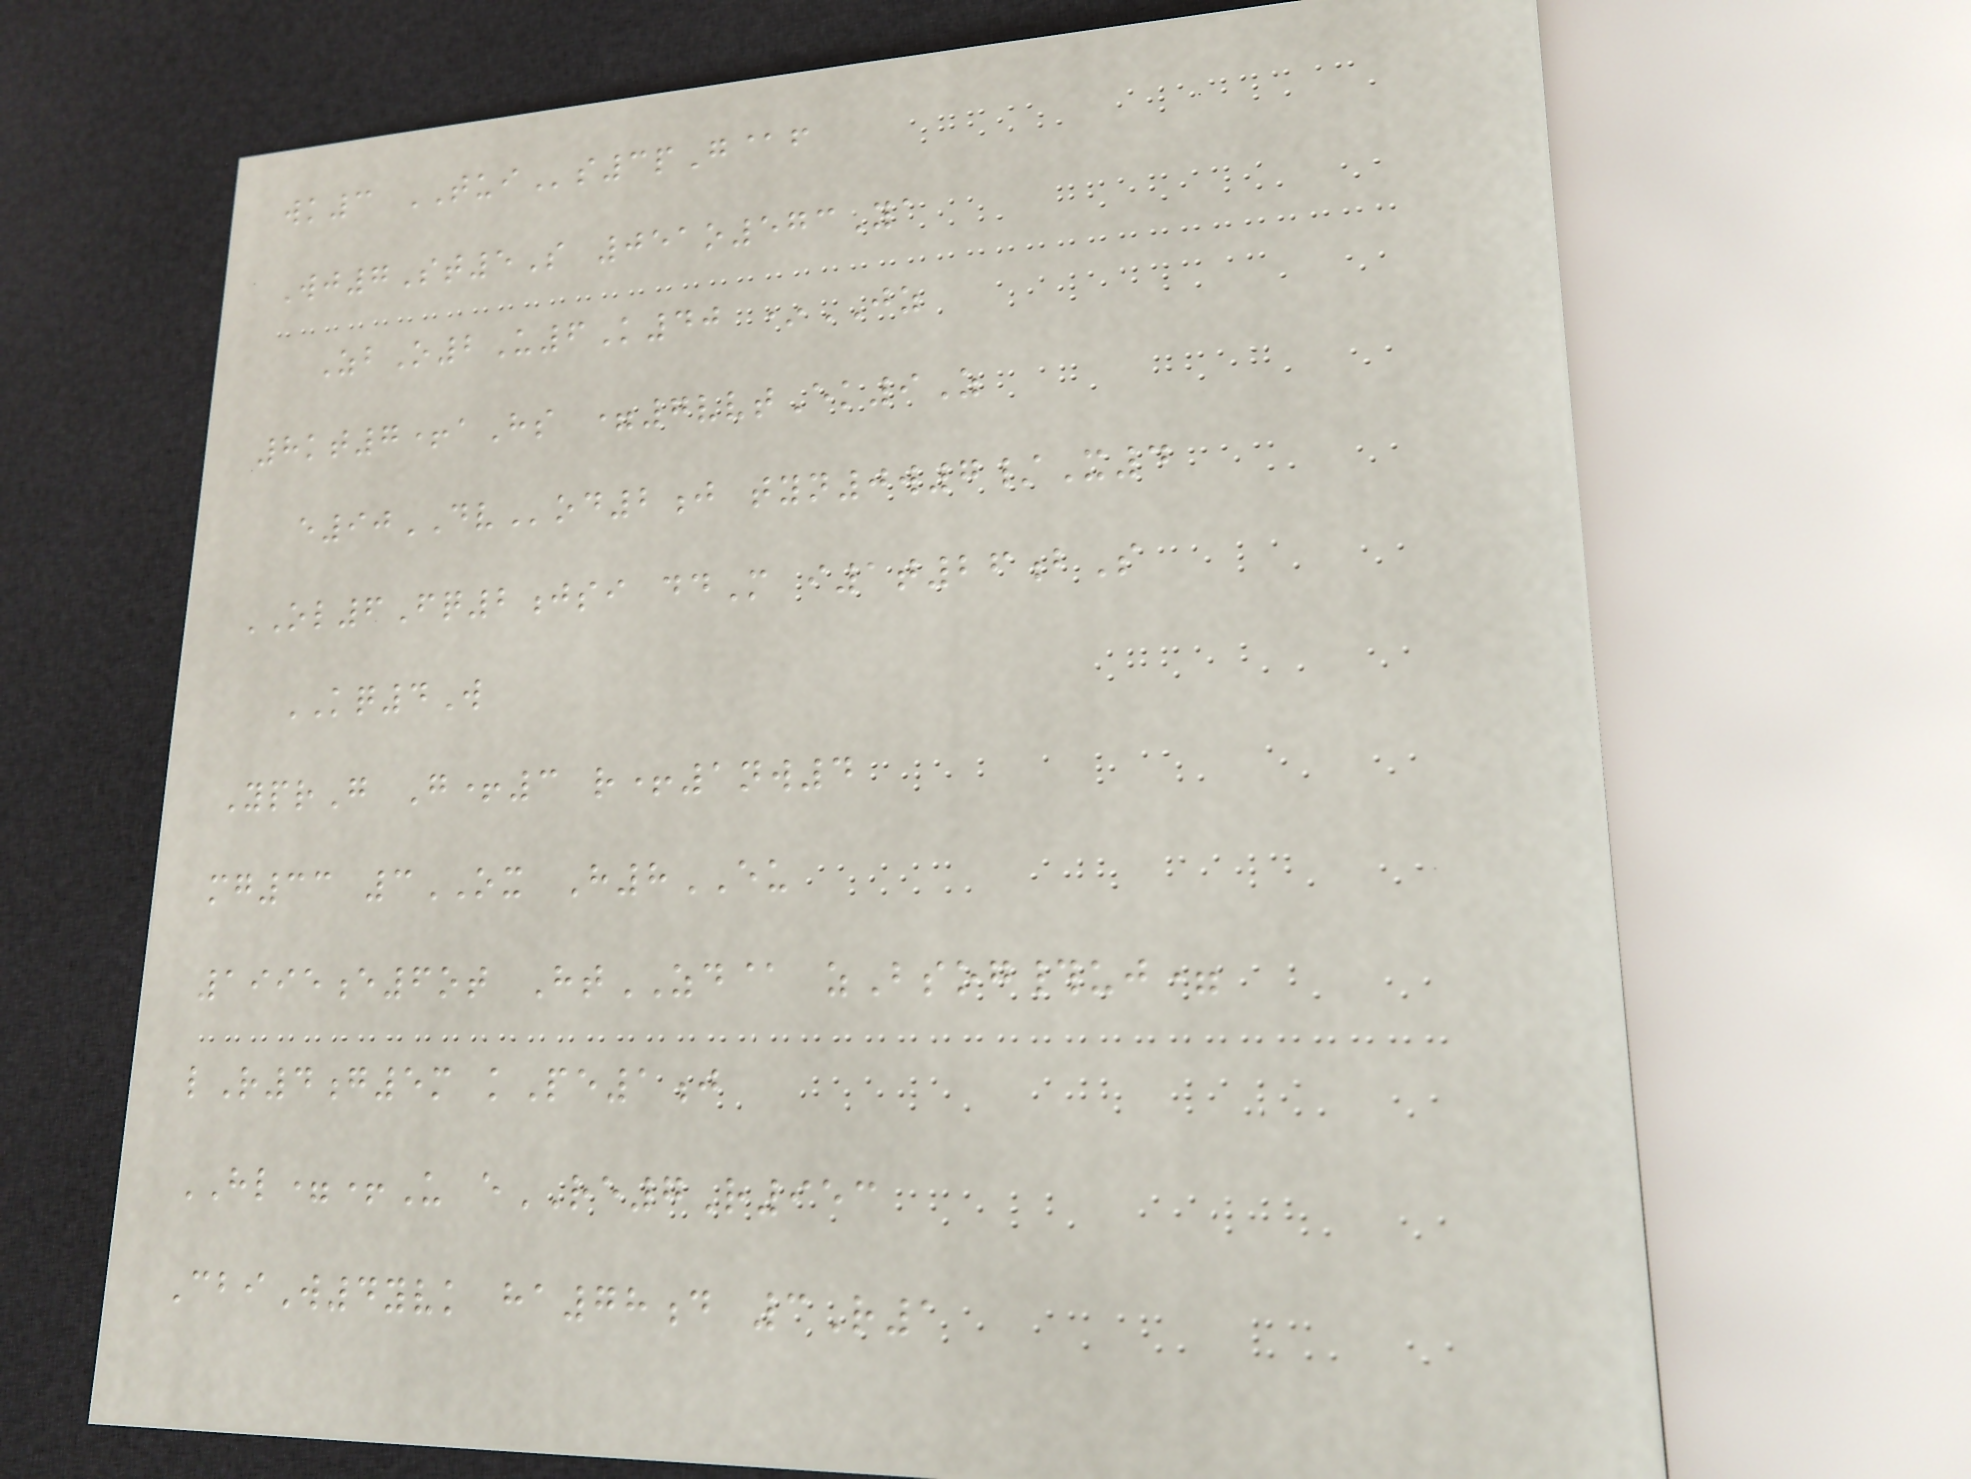wk3 TUIs3pG@f
Wj7St5S 051o573Ya
ZbO2U6K40 *JZ
8kt7+aHs =7vvtEk9Z
e90DVod2j tyn0w7/X4
OL6Fq2jsi ddM i1t26bS
KQ4W
YprG G+3 r+1nw4
mg33 3OX H8EU
1995e6ot HtZD@ zBsog#uj=
lR4g5m kPe1j
HL=+U eRE7R953
CbiW4yvk ha78d 3R1
